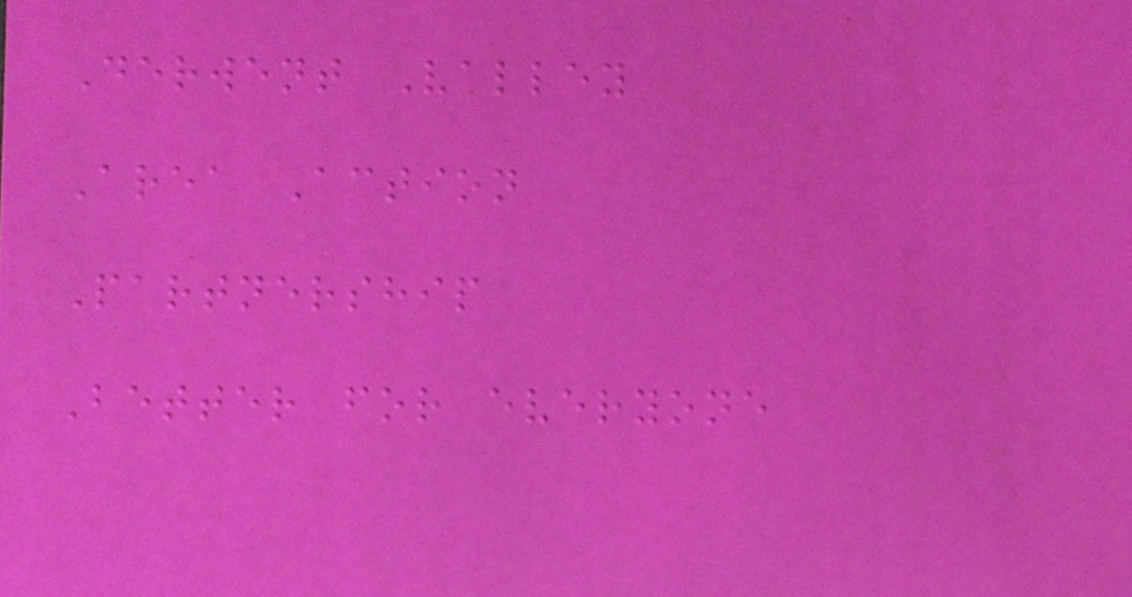Derwent Valley
Area Action
Partnership
Better for everyone
